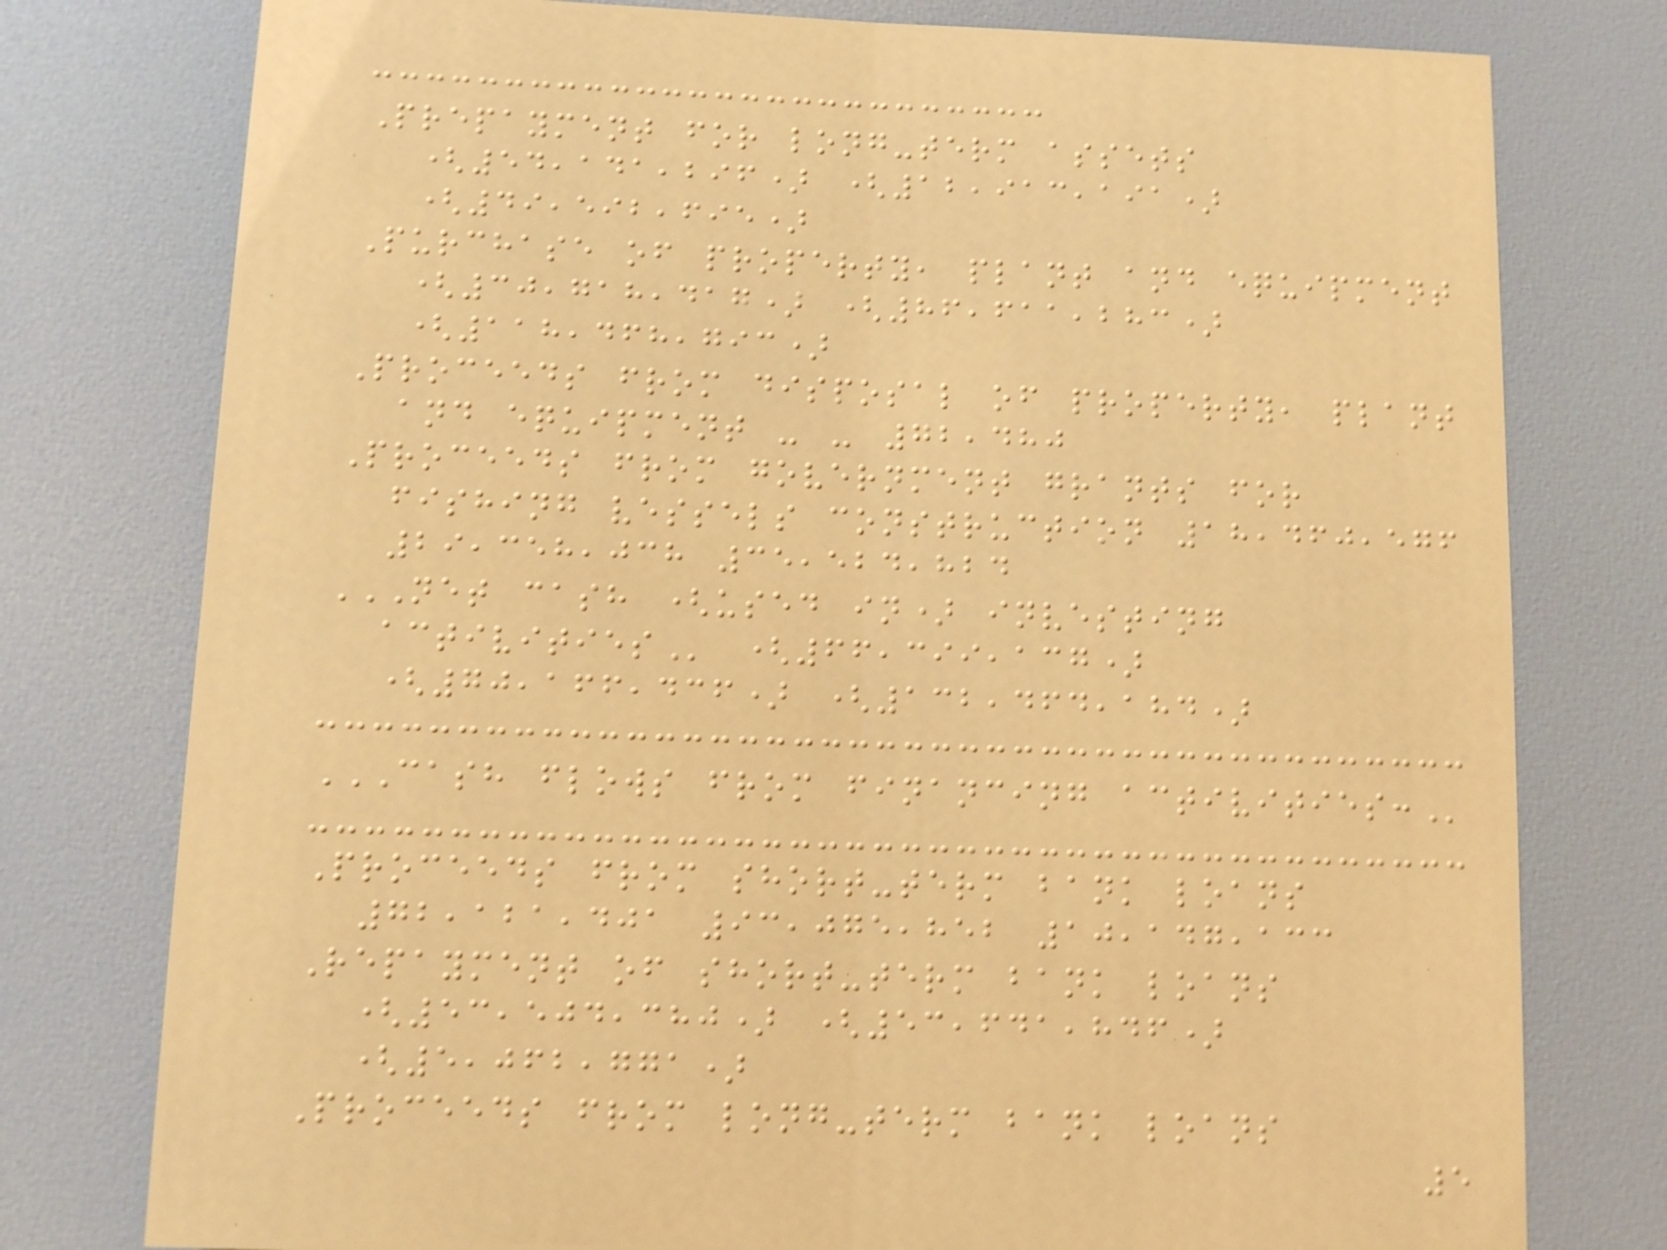Prepayment for long-term assets
(54,141,296) (12,913,191)
(49,592,695)
Purchase of property, plant and equipment
(30,718,417) (86,611,283)
(118,468,793)
Proceeds from disposal of property, plant
and equipment - - 72,480
Proceeds from government grants for
fishing vessels construction 18,460,576
29,358,038 35,524,824
NET CASH (USED IN) INVESTING
ACTIVITIES (66,399,137)
(70,166,436) (132,464,184)
CASH FLOWS FROM FINANCING ACTIVITIES:
Proceeds from short-term bank loans
72,121,401 93,075,852 10,147,133
Repayment of short-term bank loans
(53,504,380) (53,641,846)
(5,062,771)
Proceeds from long-term bank loans
5
